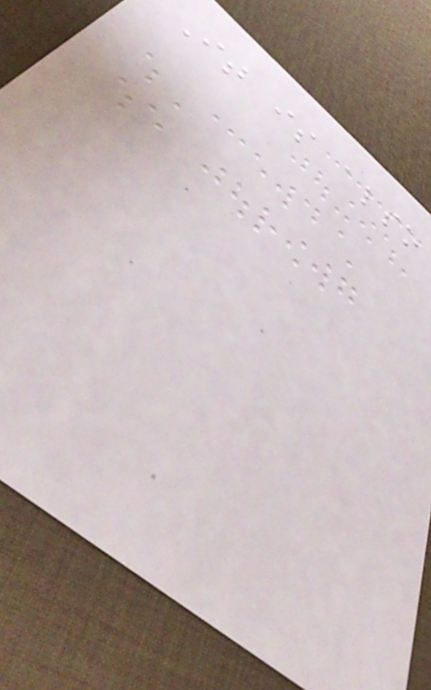It is also
